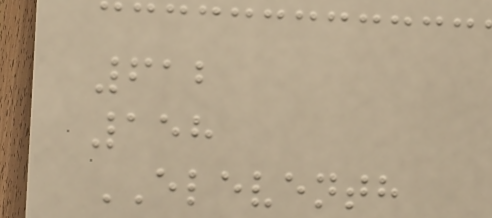612
158
ELEVENTH
